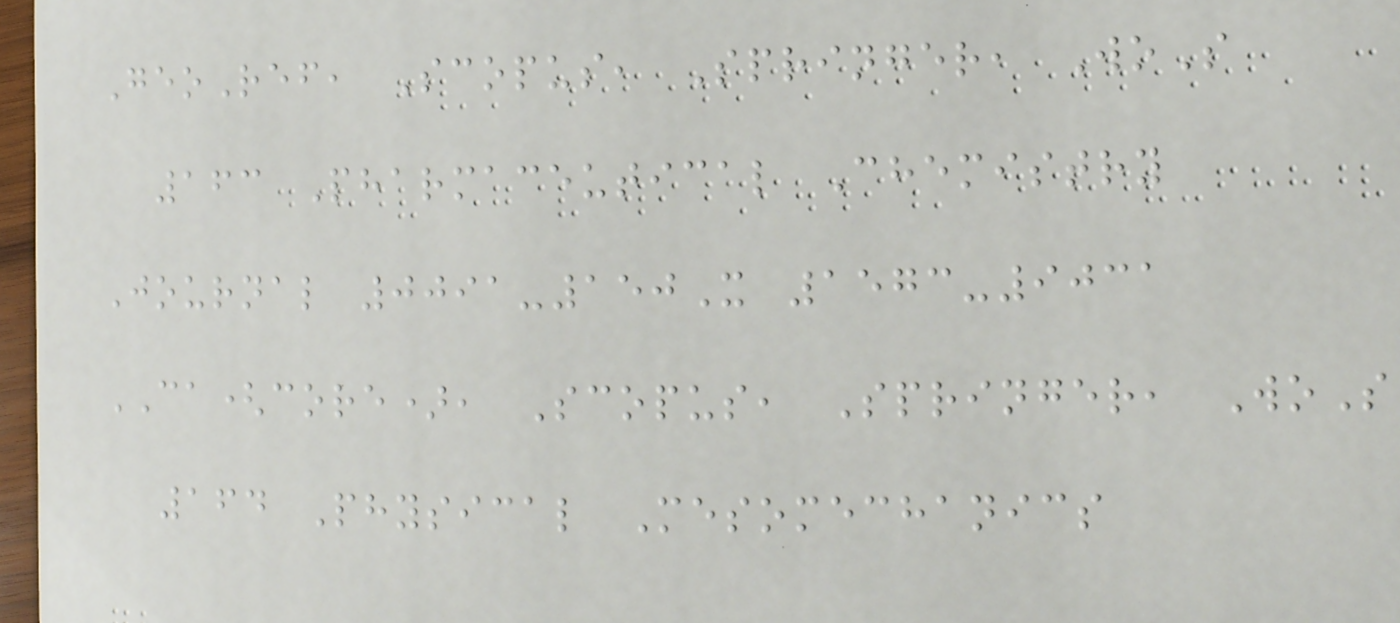GeoRef, Scopus, Springer, WoS
163 Pharmaceutical Chemistry
Journal 0091-150X 1573-9031
CA(core), Scopus, Springer, WoS
164 Physical Mesomechanics
